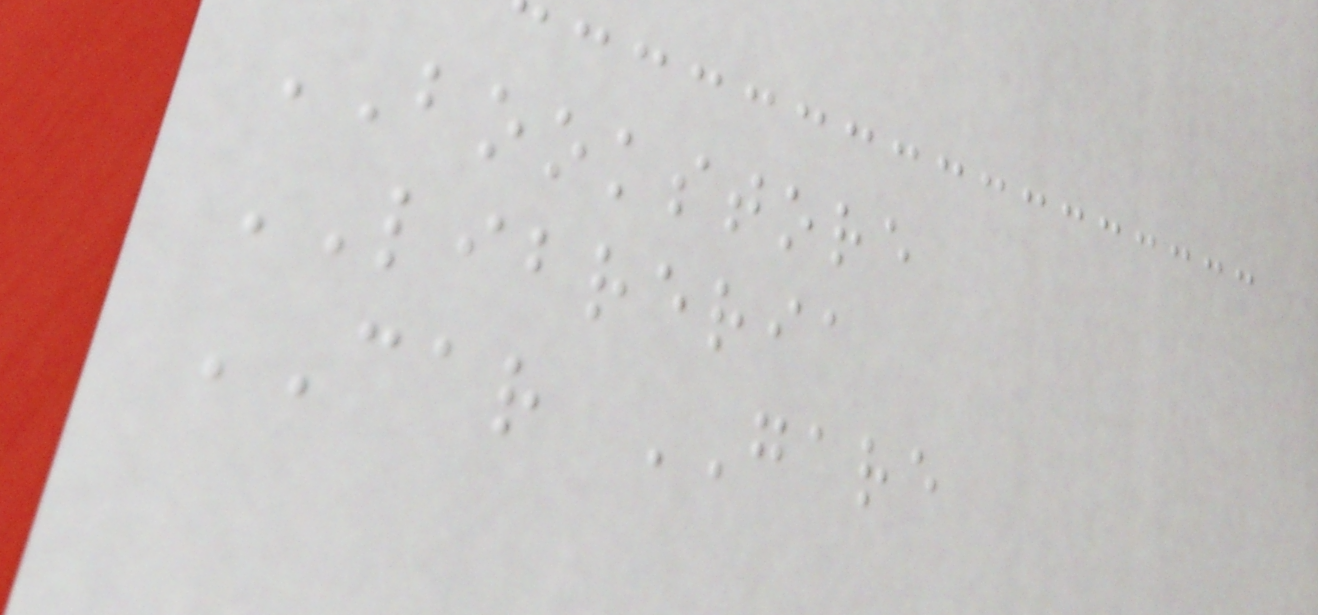BOOKSTORE
LIBRERIA
CAR GARE
